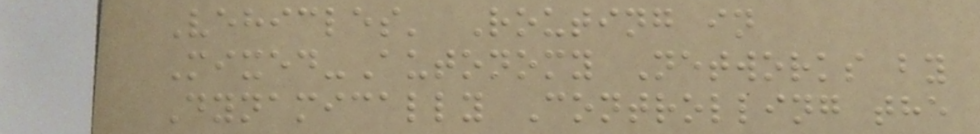Vehicles' Routing in
Mixed-Autonomy Networks by
Dynamically Controlling the
